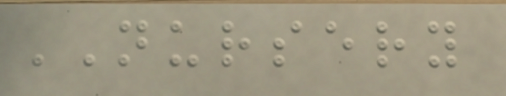NURSERY
